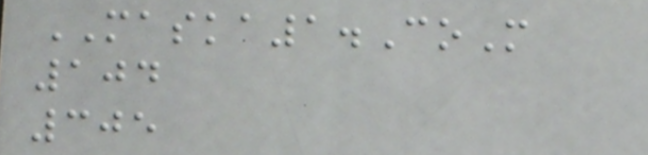MASKA1.CoM
104
305
